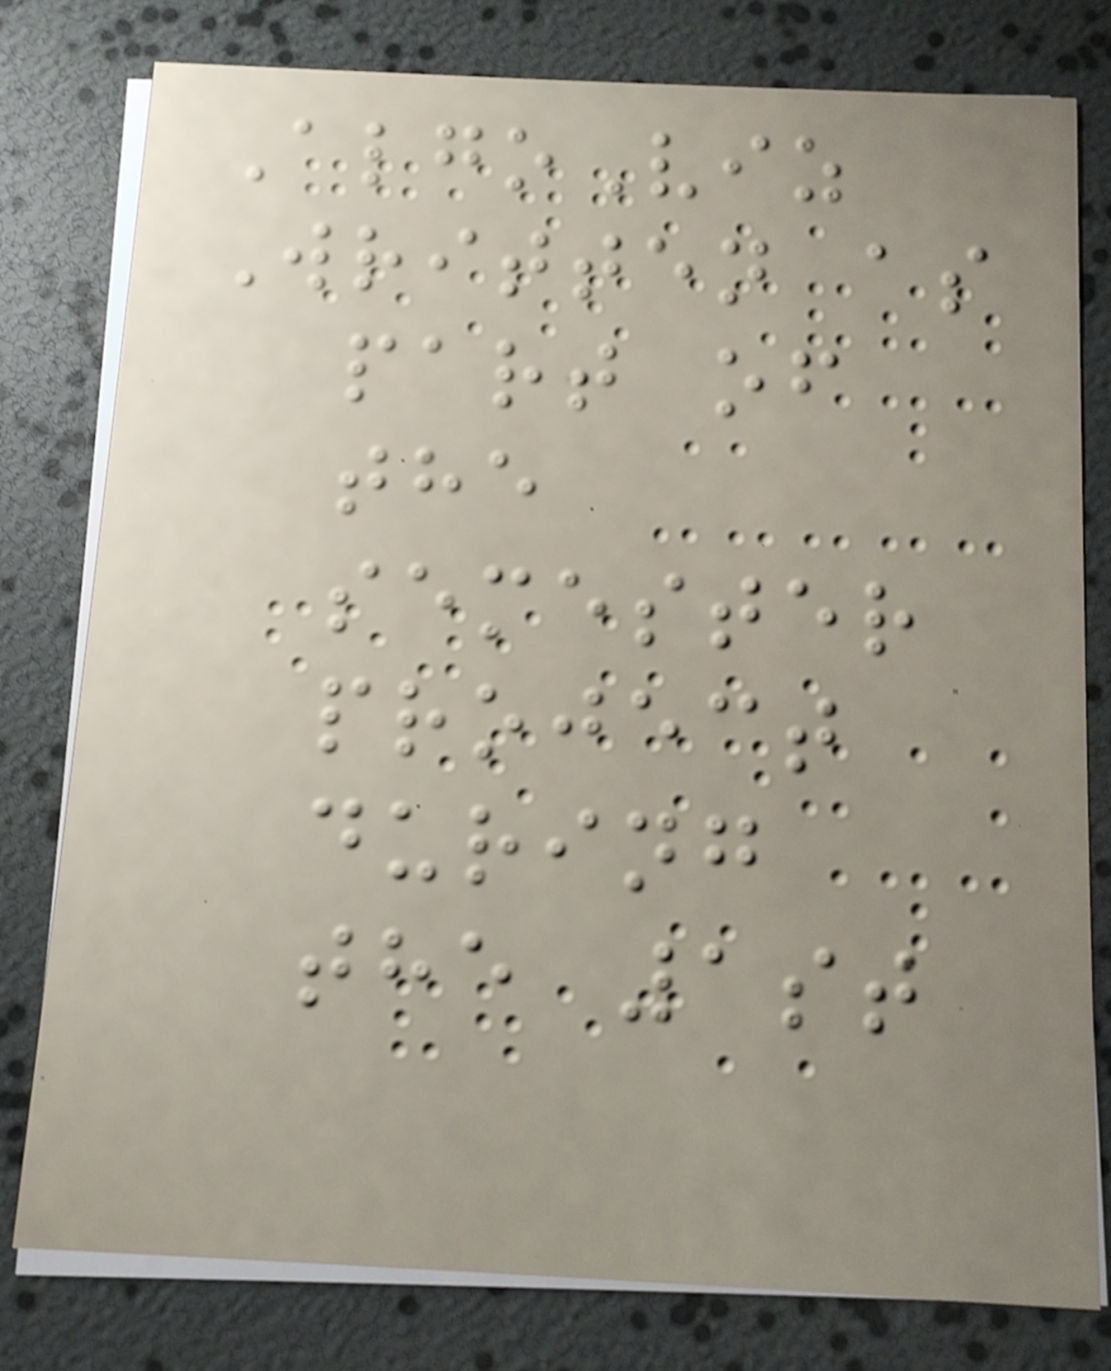AlgoViz
Written as
part of
the
semester
project
during
the 1st
